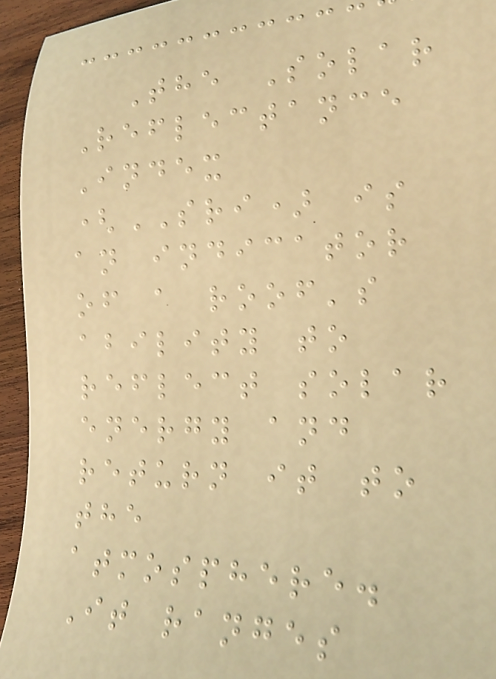The Solar
Reflectance
Index
(SRI) is
an indicator
of a roof's
ability to
reflect solar
energy and
return it to
the
atmosphere.
It ranges
